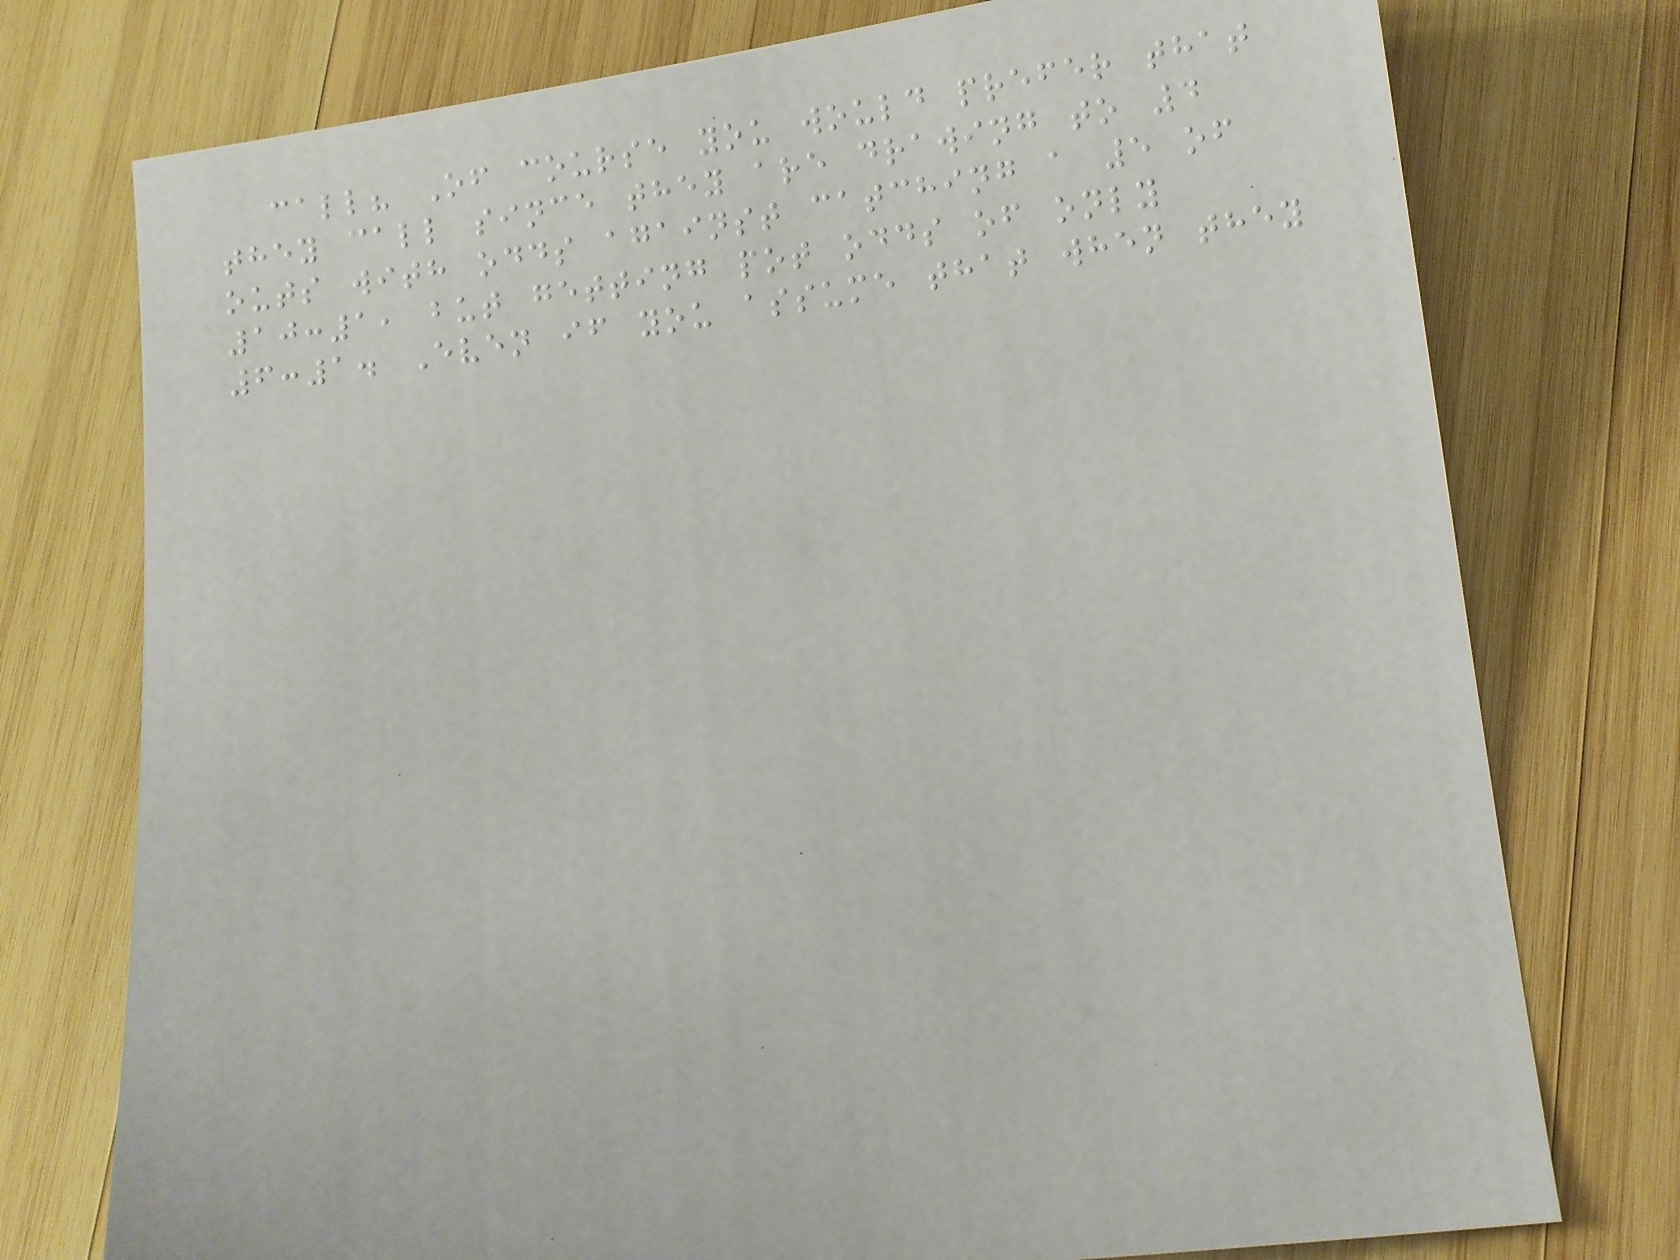call? Of course you would prefer that
they call since they are drawing to 4
outs with odds against catching a 5 of
10:1, but getting pot odds of only
6:1. Even if you assume that when they
